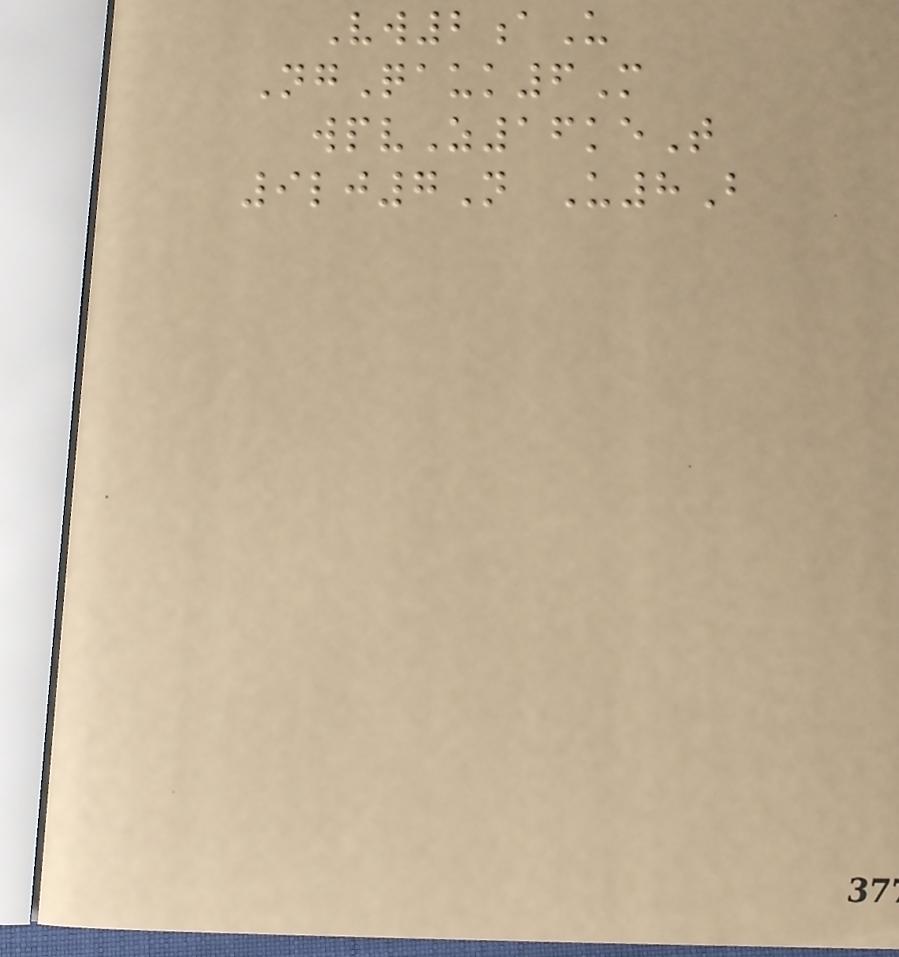Vw2aU
NgQauk6M
wpvZ16keT
9lj7N U8B
